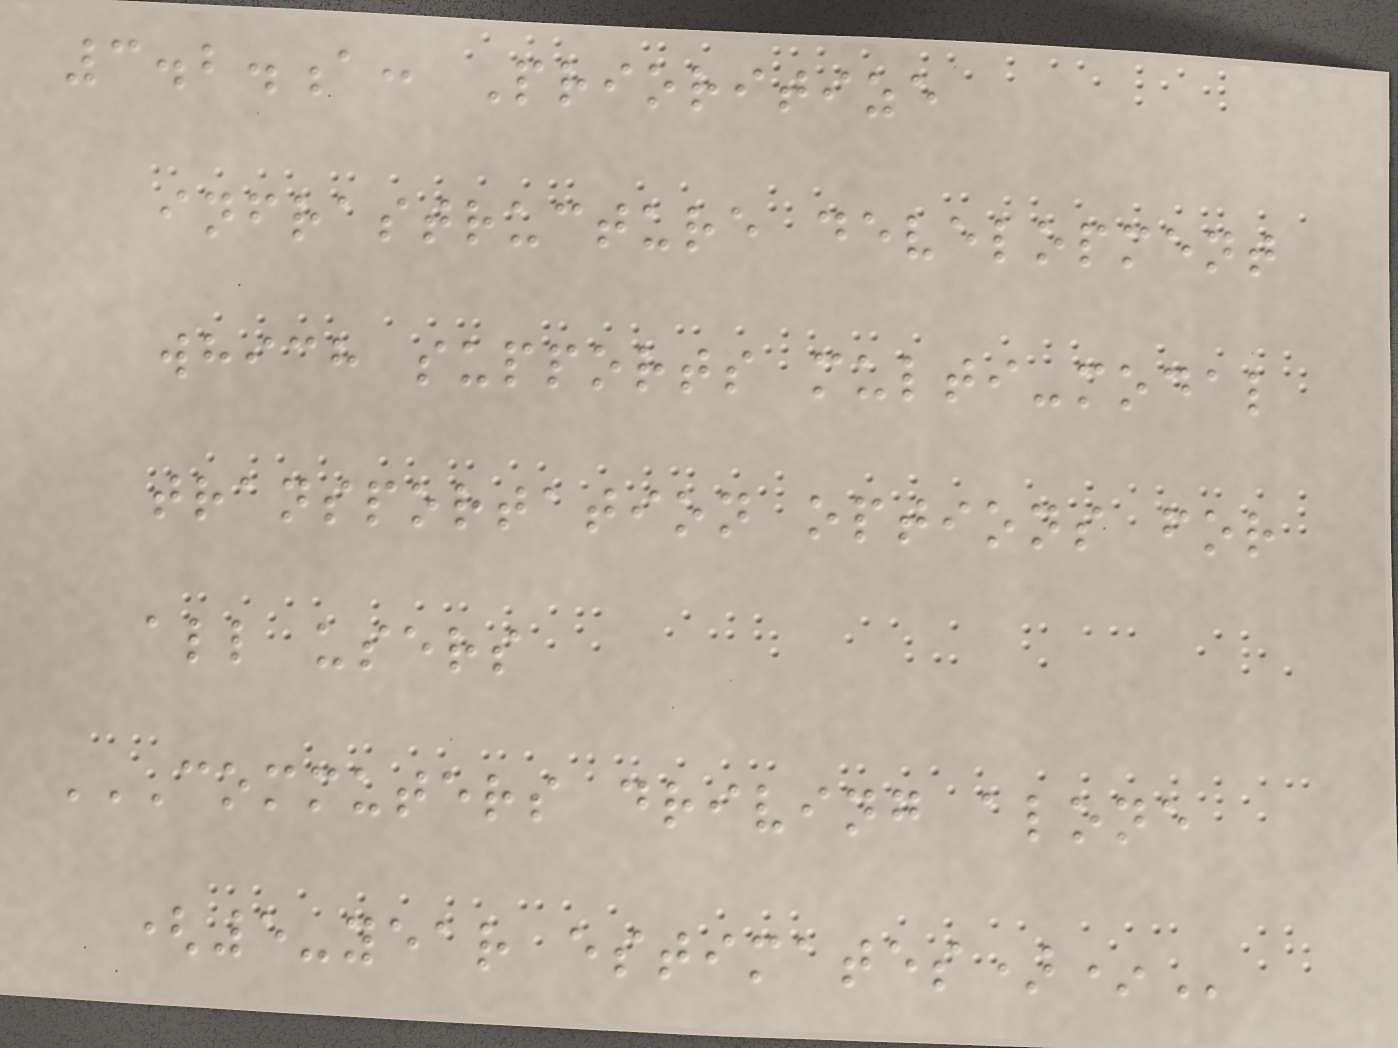3.2.a: Prioritize
infrastructure development
which supports multi-modal
transportation options for
all users
COMMUTERS DRIVING ALONE
(5-YEAR ESTIMATES)*
